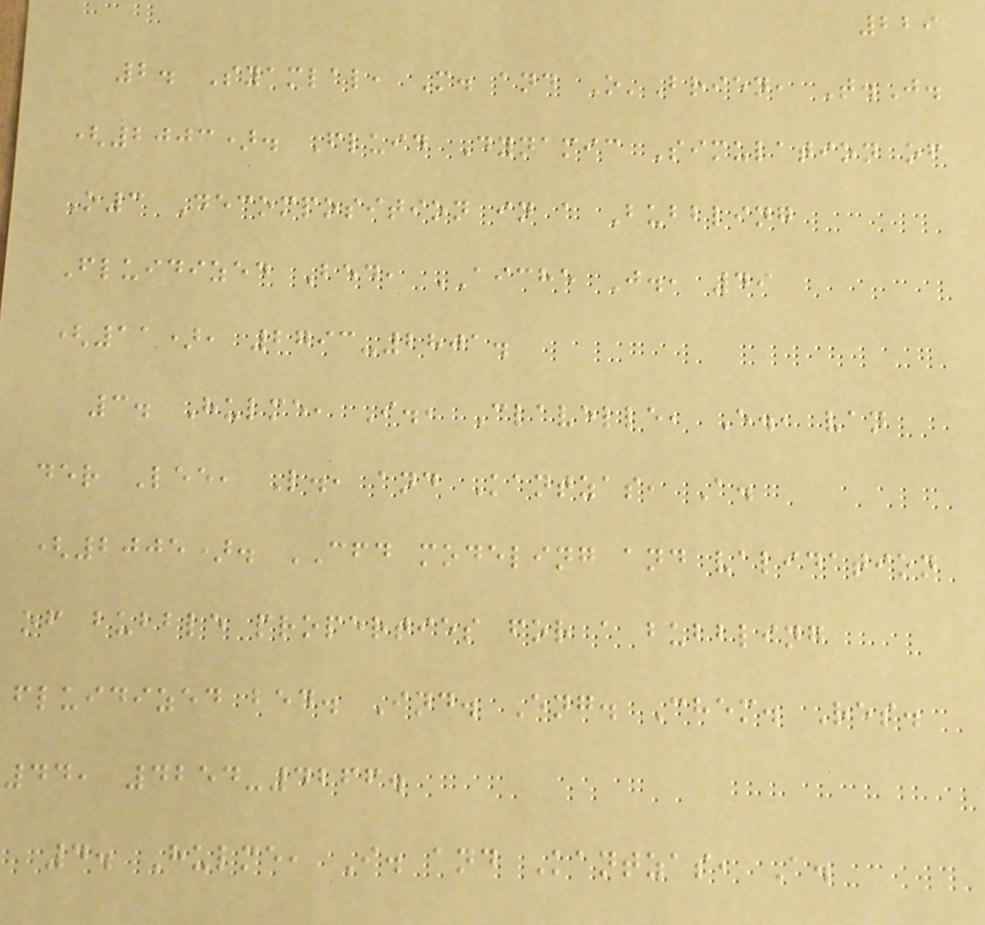229
2. Syamlal, M. and O'Brien, T.J.
(2003). Fluid Dynamic Simulation of
O3 Decomposition in a Bubbling
Fluidized Bed, AICHE J., 49
(11), 2793-2801.
3. Hulme, I., Clavelle, E., van
der Lee, L., and Kantzas, A.
(2005). CFD modeling and validation
of bubble properties for a bubbling
fluidized bed. Ind. Eng. Chem. Res.
44, 4254-4266.
4. Hulme, I. and Kantzas, A.
